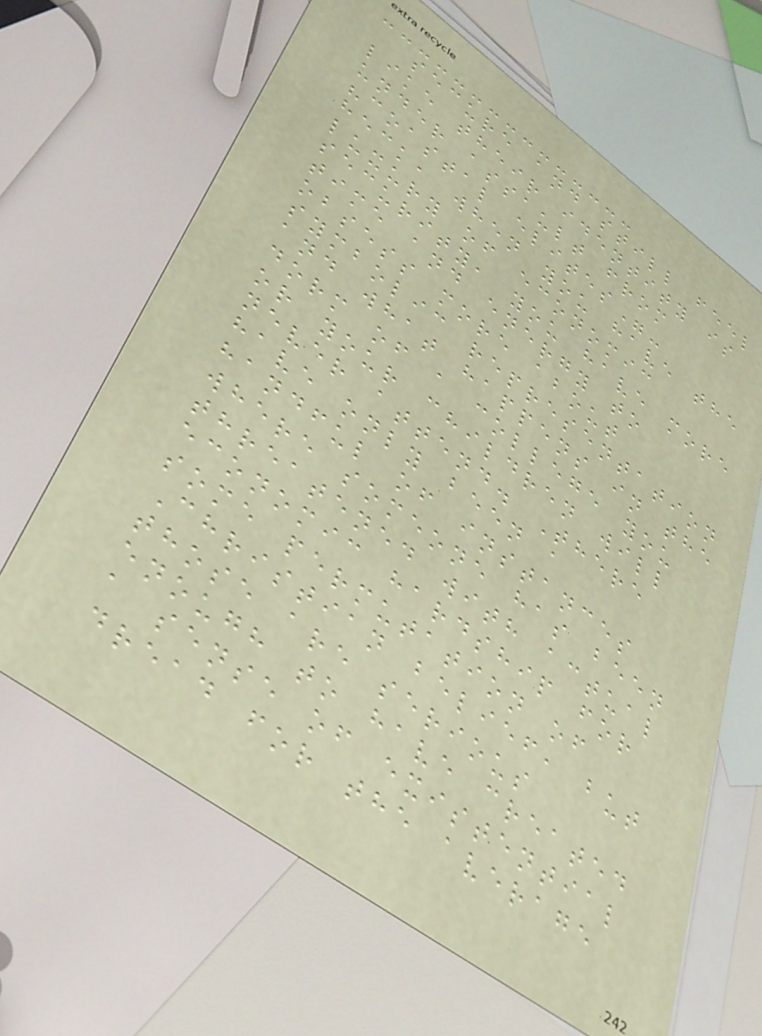secure and still feel
like their identity is
under assault from
"coastal elites"-
heck, when you have the
luxury of economic
security, you have more
time and energy to
obsess more about
symbolic representation
and what happens in the
dorm of a college you
or your children will
never attend. There
have only been a
handful of instances
where someone has been
threatened with actual
economic hardship for
some permutation of
Christian belief, but
those are serious
enough to have created
a sense of existential
dread for the average
